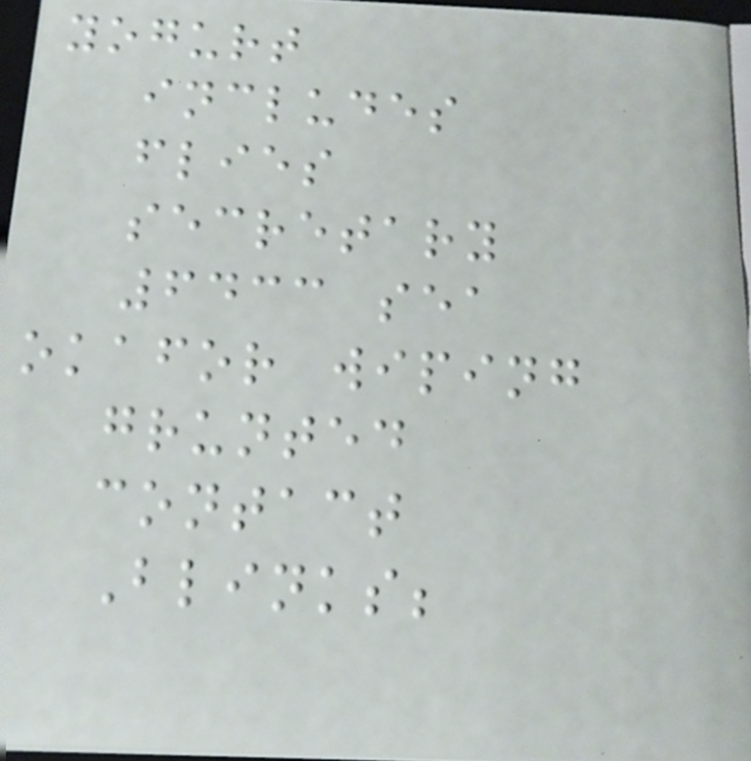yogurt
includes
flies
secretary
6433 sea
okafor wiping
grunted
contact
Blinks;
